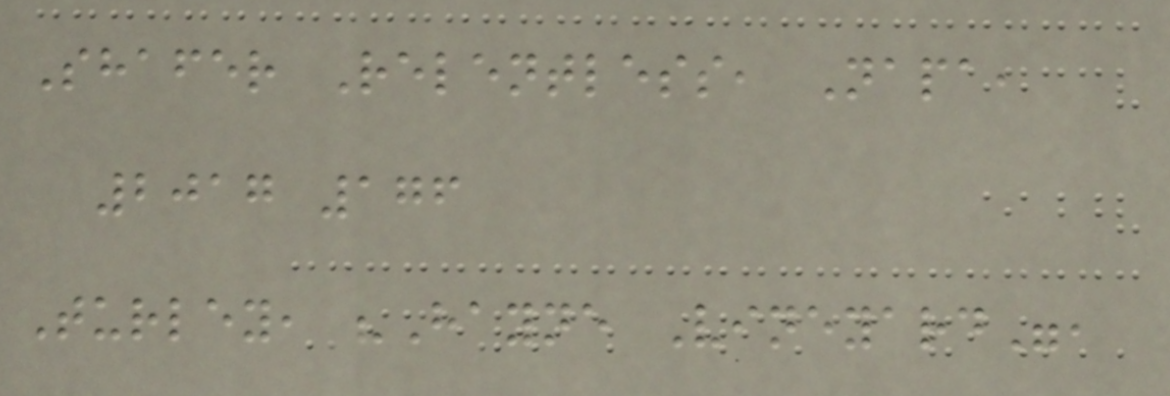Shafer Relentless, Napa,
2017 176
Turley, "Hayne Vineyard",
